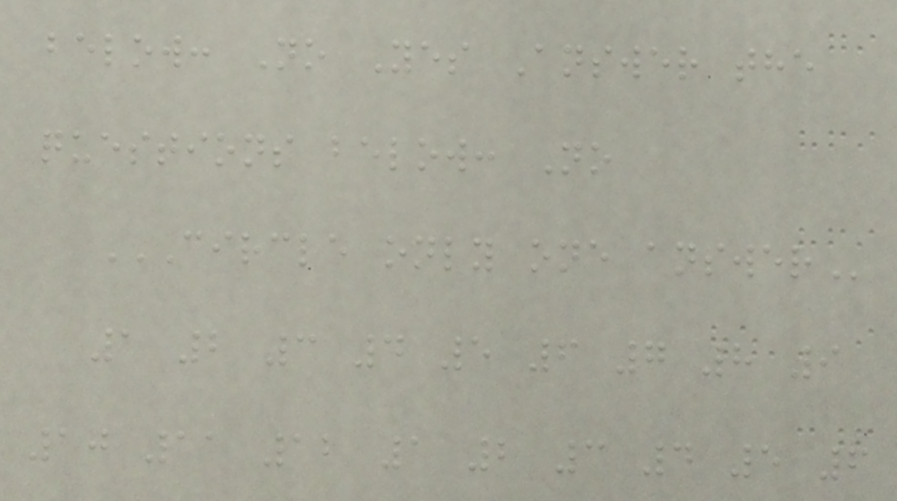below: No Yes Answer the
questions below: No
CIRCLE ONLY ONE ANSWER
1 2 3 4 5 6 7 8 9
10 11 12 1 2 3 4 5 6
